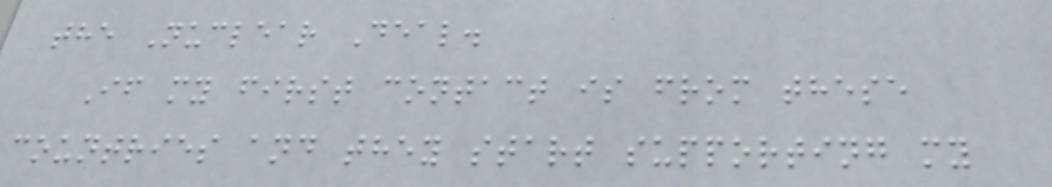the Nuclear Deal.
If my first contact is from these
countries and they start supporting my
